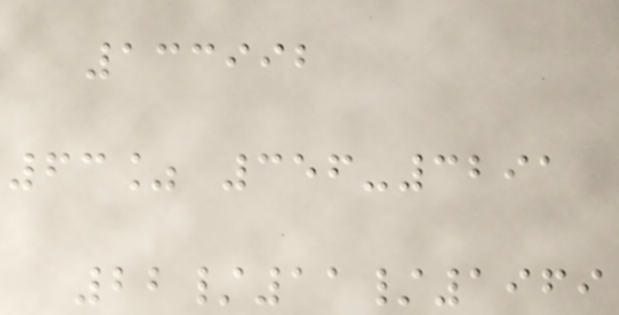133992
63% 356-3291
22/11/1969
